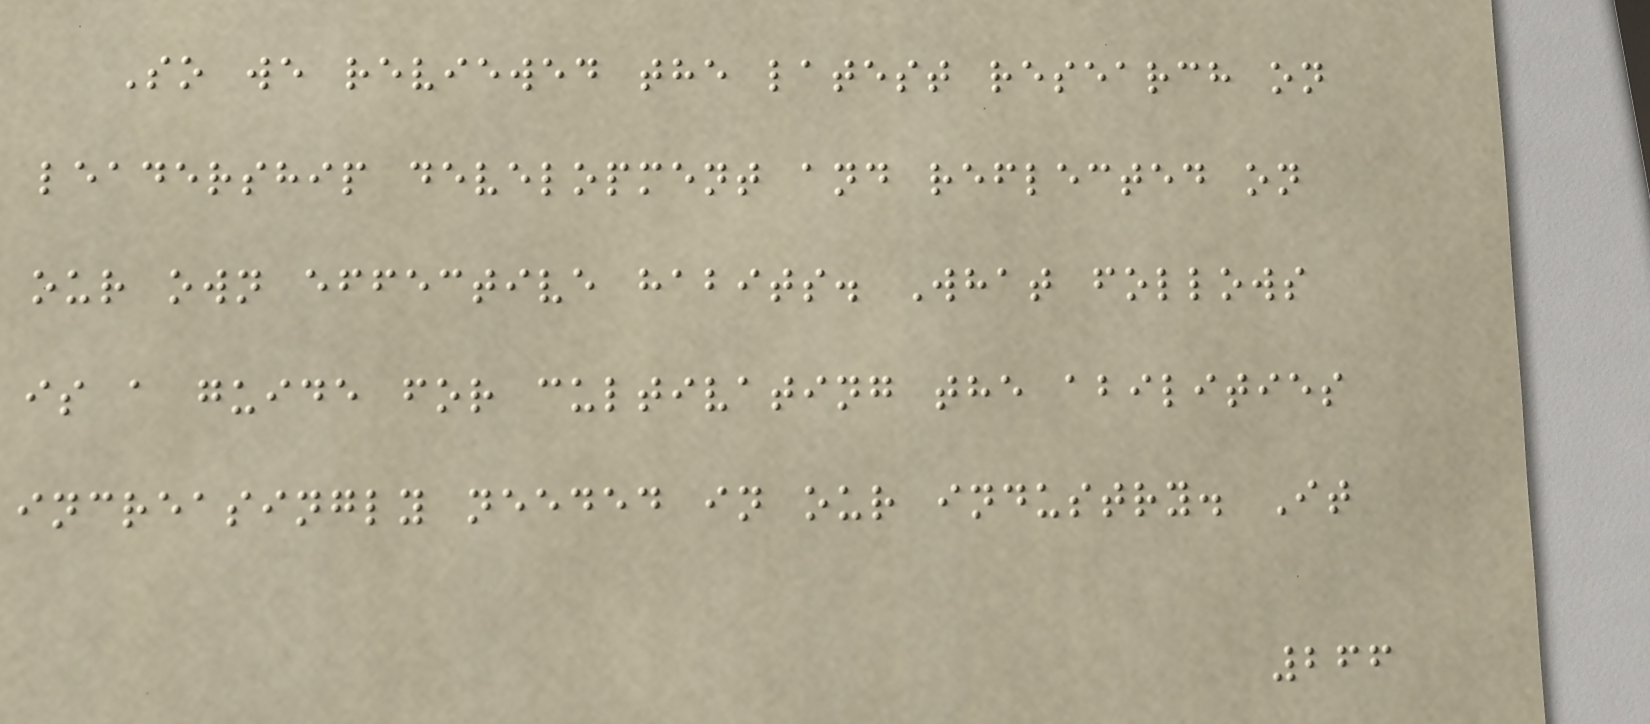So we reviewed the latest research on
leadership development and reflected on
our own effective habits. What follows
is a guide for cultivating the abilities
increasingly needed in our industry. It
266
